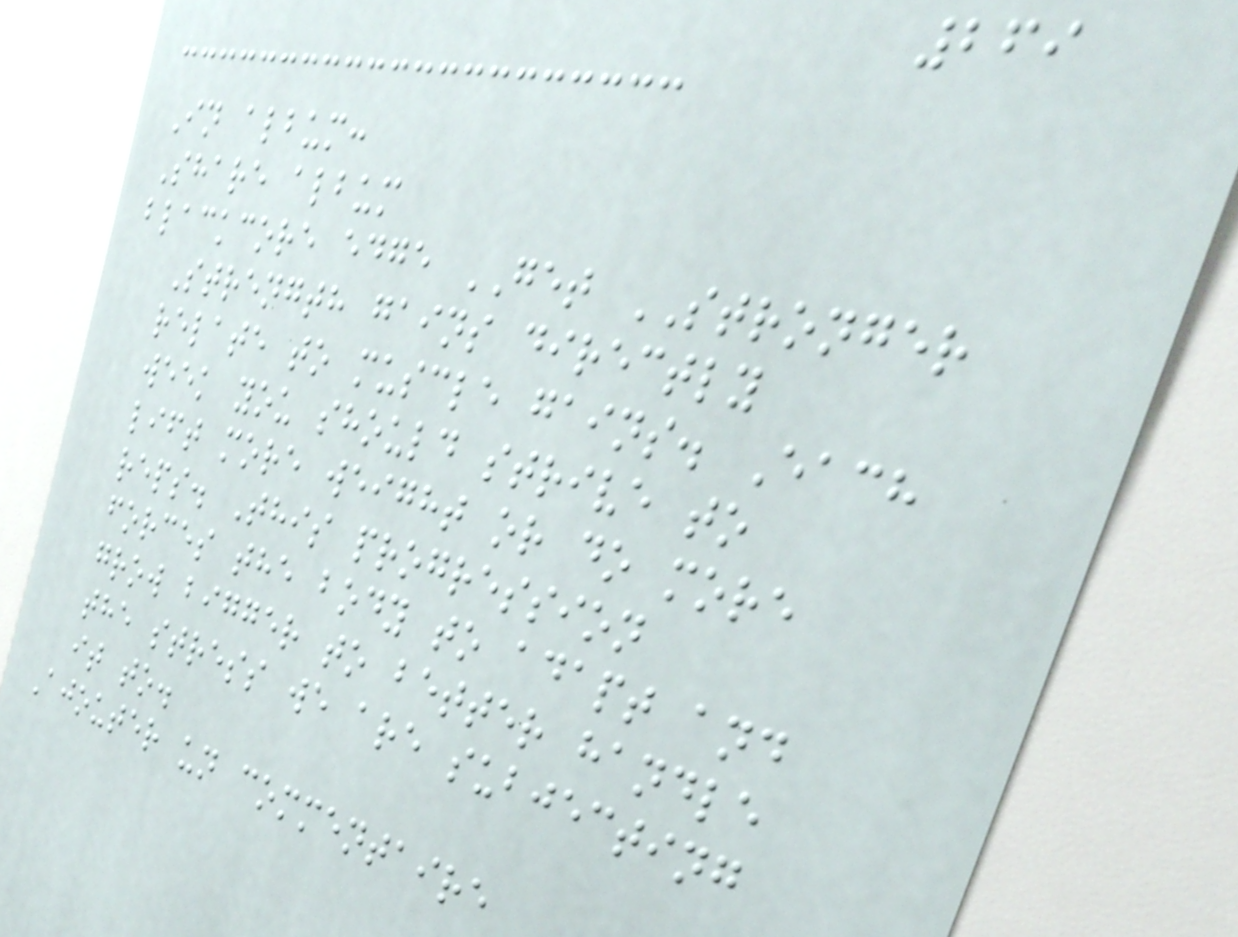269
In album:
Share album
blackcore edge GET STRONGER
Strength gains directly
relate to muscle gains. Each
week you should strive to
lift more weight or do more
reps. This progression
forces the body to adapt and
grow bigger to better handle
the stress we are subjecting
it to.
Ajouter un commentaire
